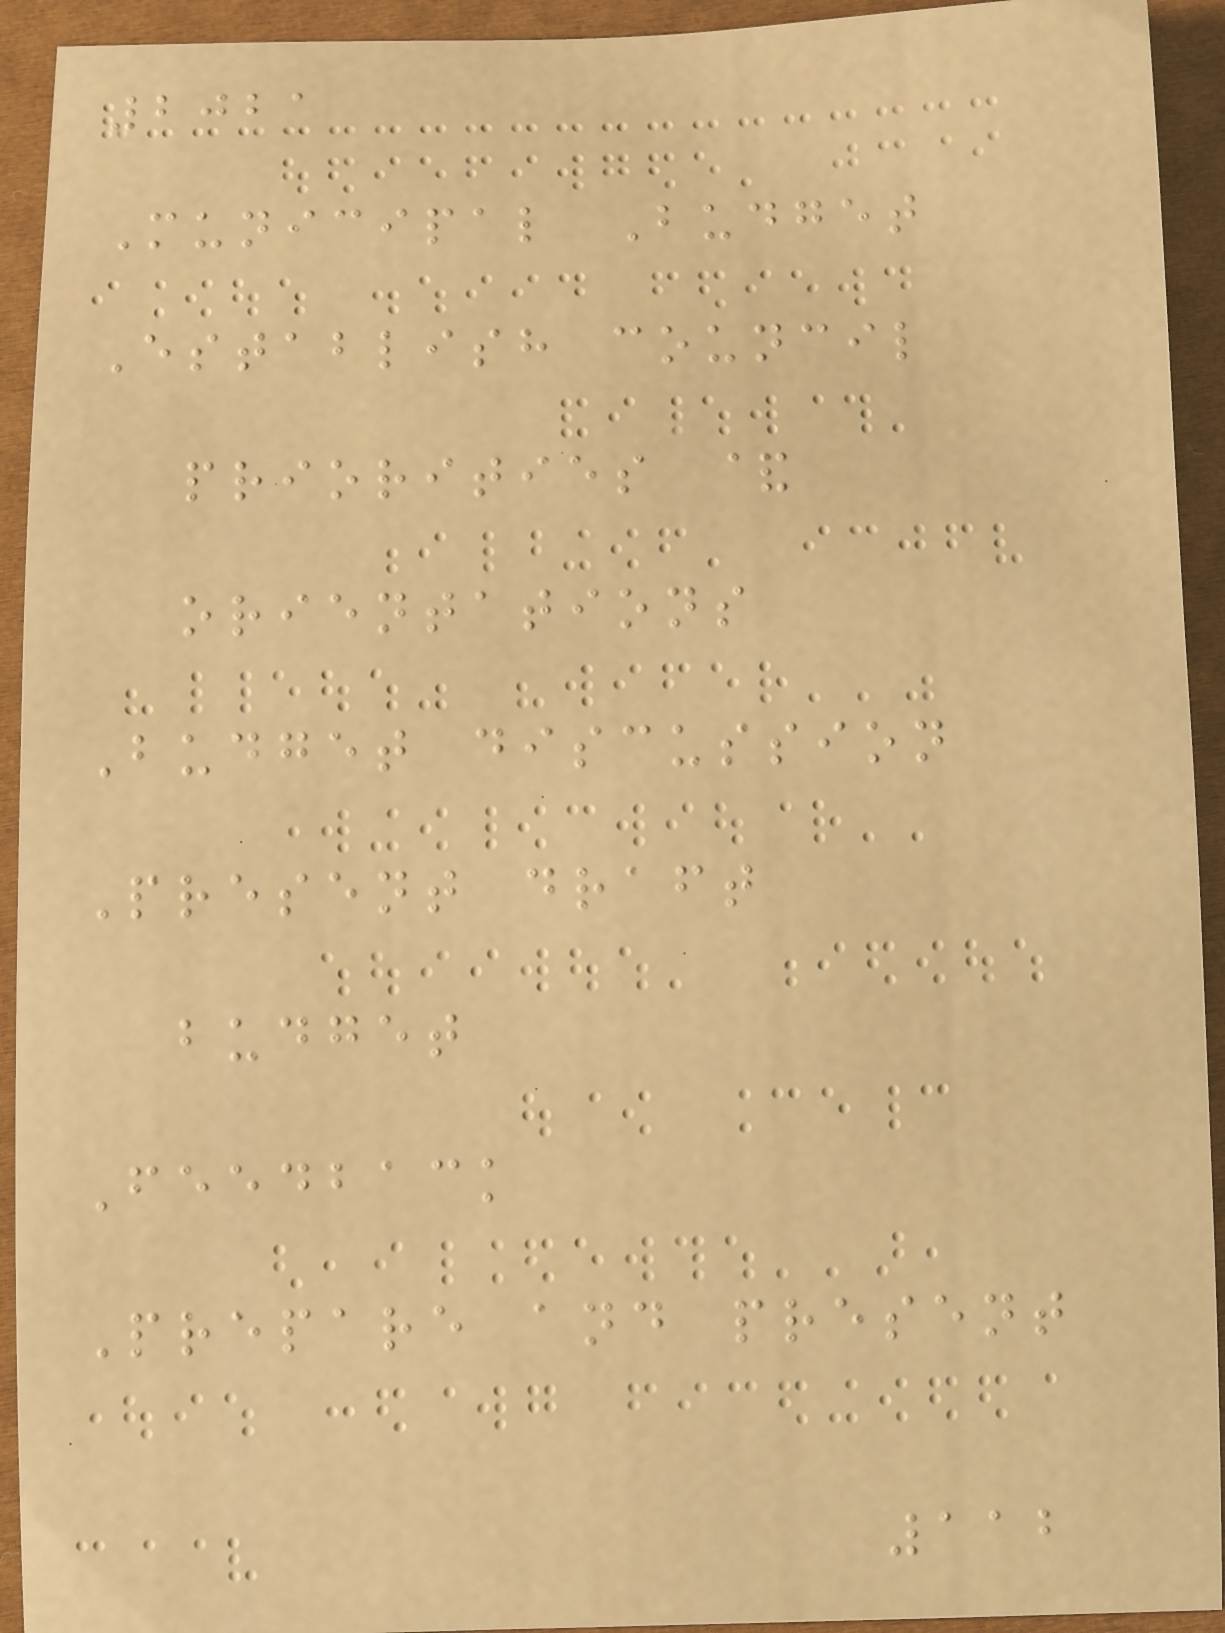2021
Municipal Budget
Establish council
priorities &
orientations
Budget discussion
Present draft
budget
Feedback
Prepare and present
112
